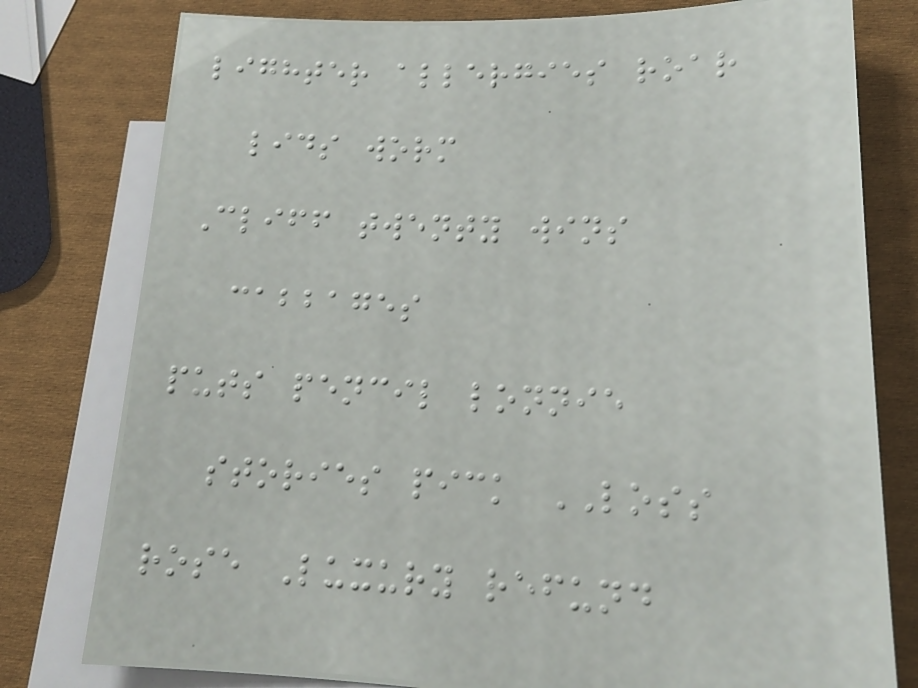lighter allergies roar
lids worm
Cliff twenty wins
cabbages
puts pencil lonnie
stories pick LOSS
rose Luxury refund
